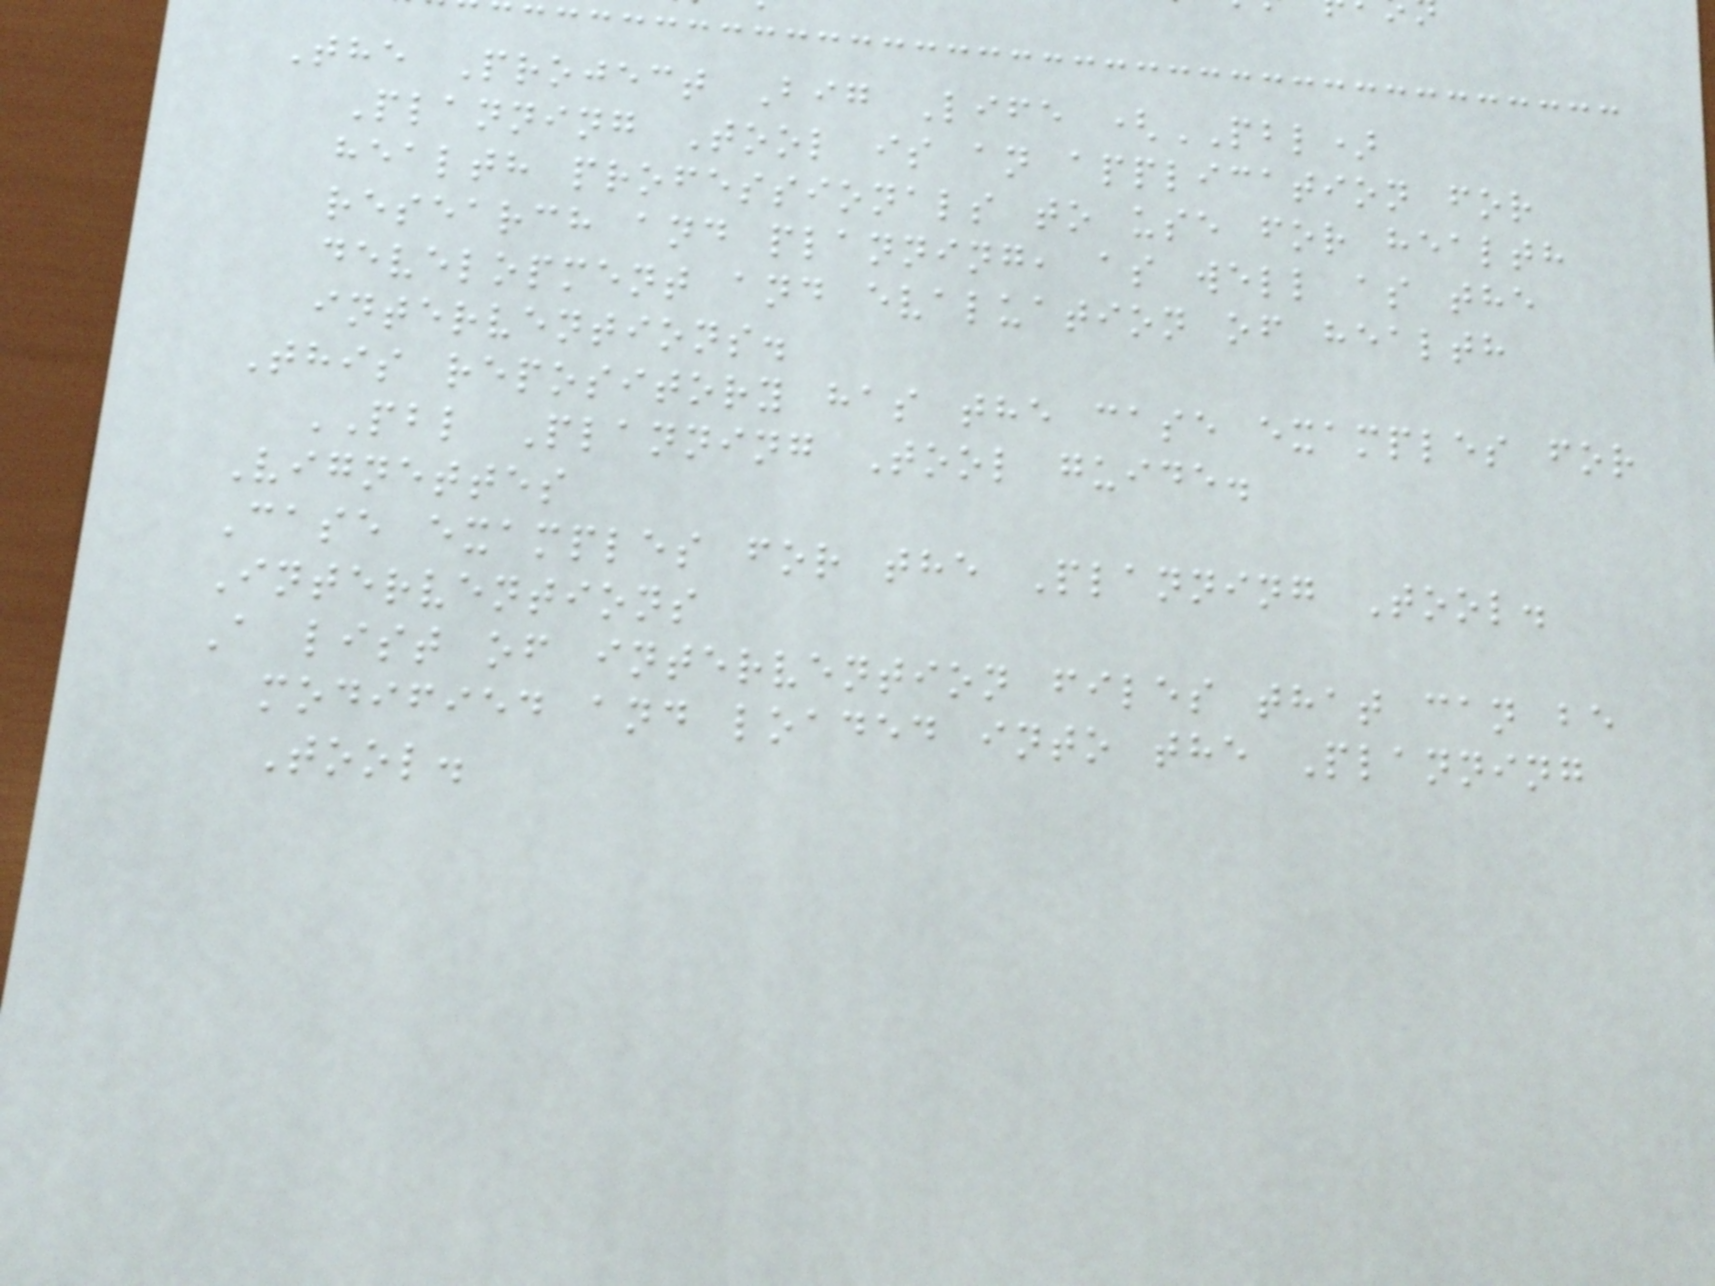The Project Big Life (PBL)
Planning Tool is an application for
health professionals to use for health
research and planning, as well as the
development and evaluation of health
interventions.
This repository has the case examples for
PBL Planning Tool guide.
Vignettes
Case examples for the Planning Tool.
Interventions
A list of intervention files that can be
modified and loaded into the Planning
Tool.
